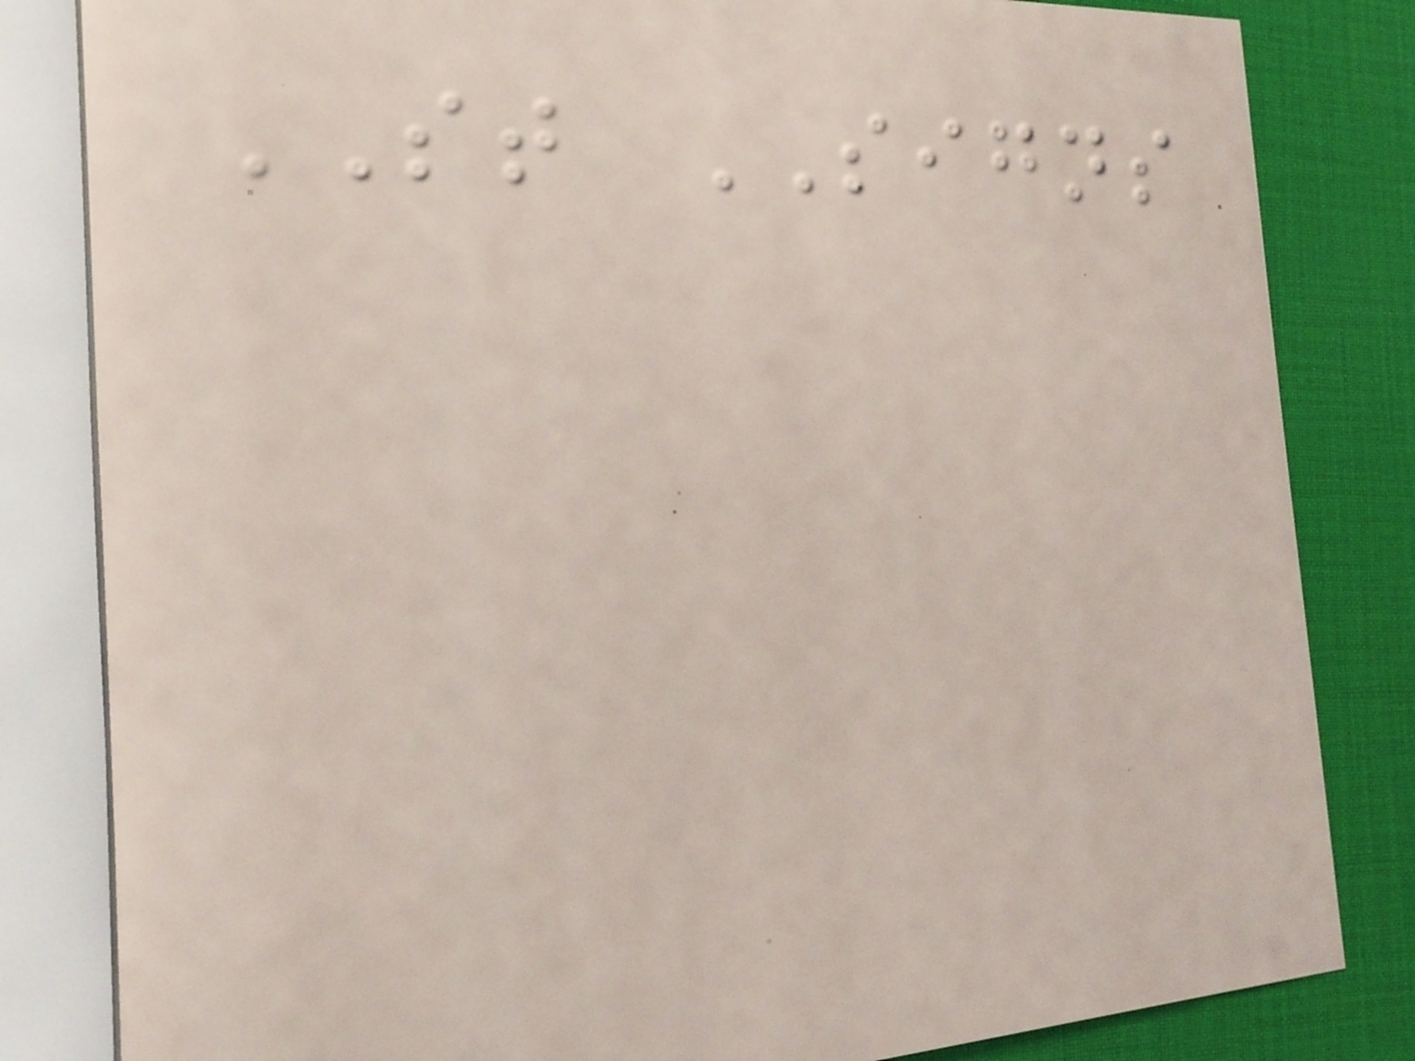ST SIGNS
